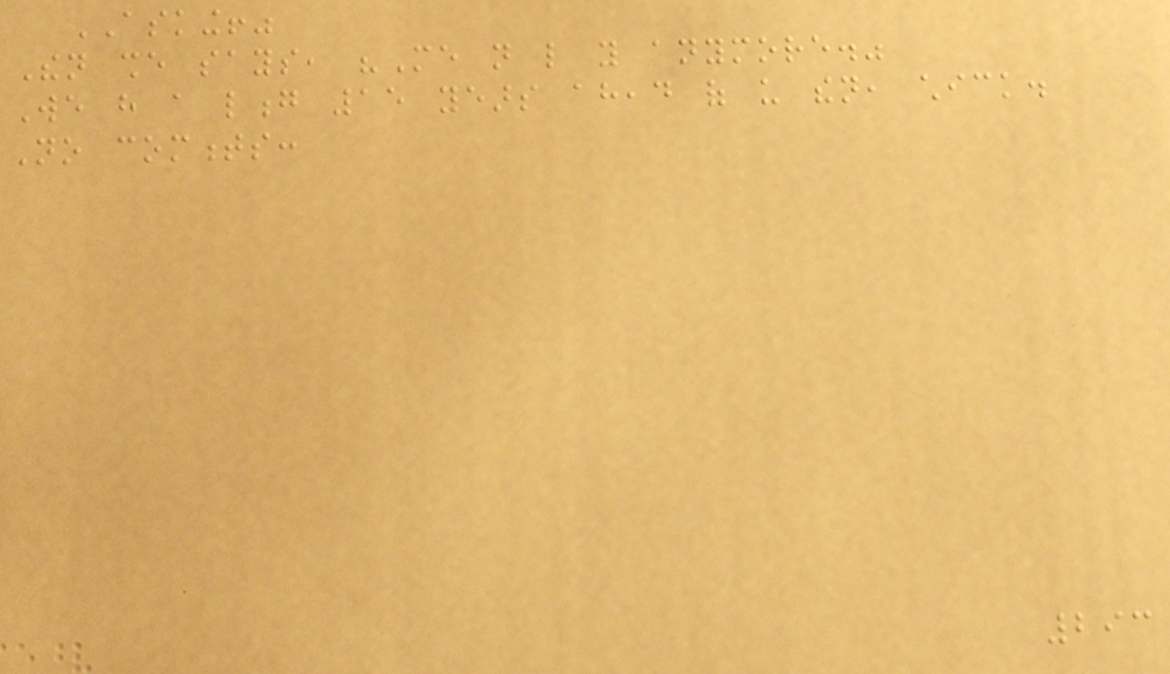ASKING!"
Then she says, "Me not like you anymore."
We have a long 15 years ahead of us then, chick.
No comments:
293
